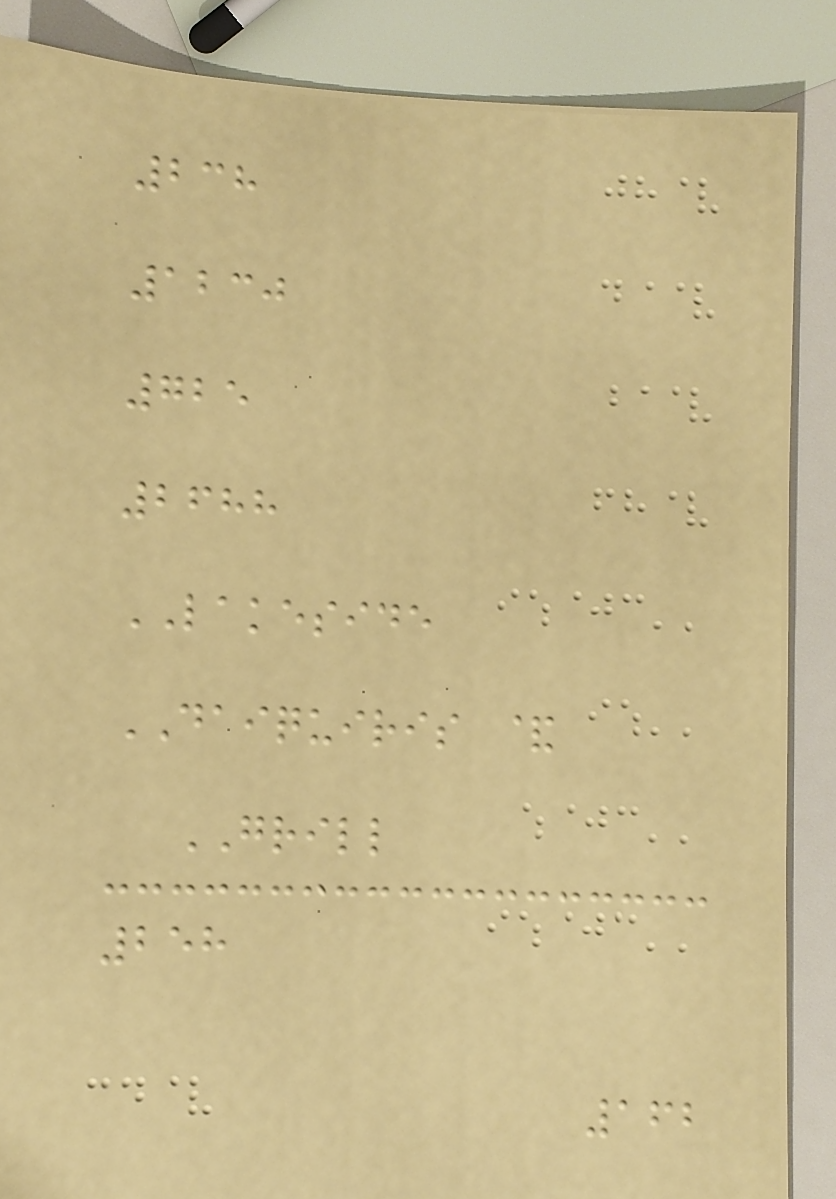238
1230
725
2688
LAKESIDE
DAIQUIRIS &
GRILL
258
162
